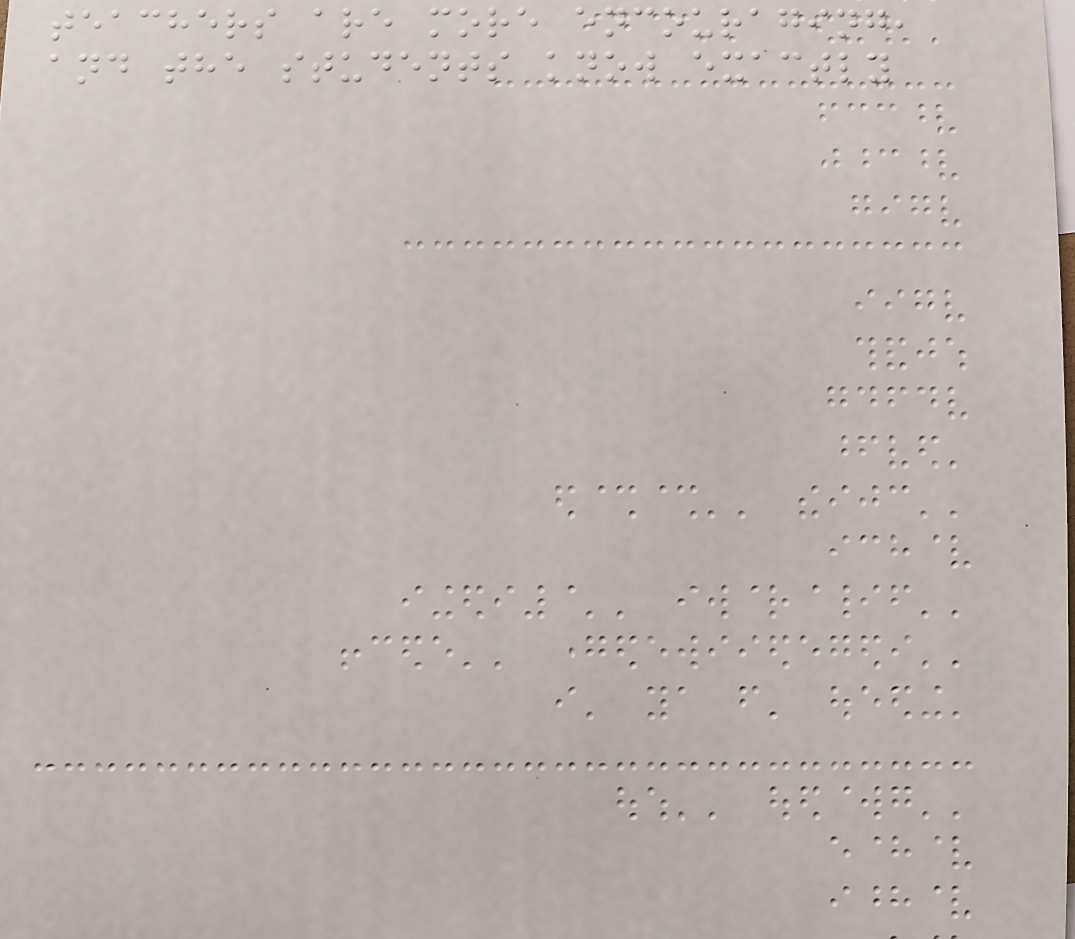teachers are more encouraging,
and the students know exactly
